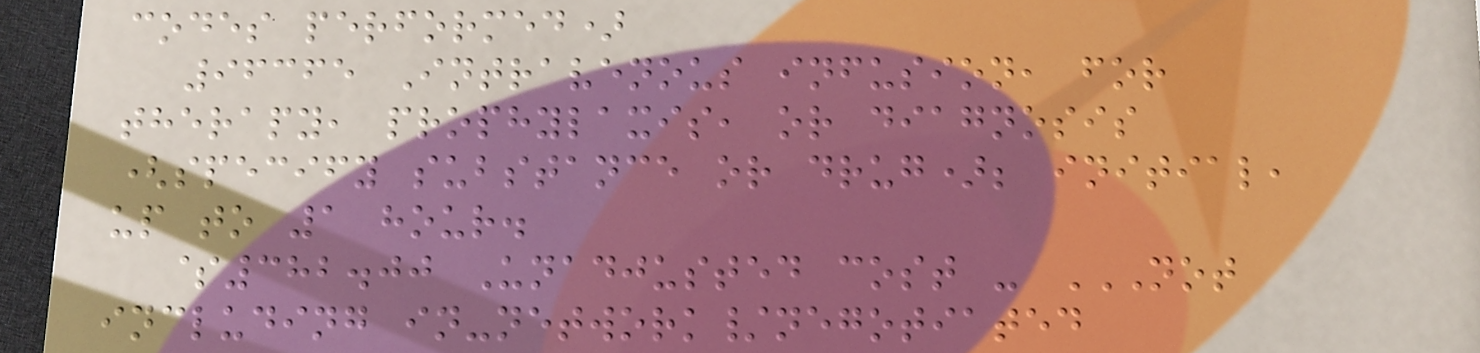codes performed)
96365 Intravenous infusion, for
therapy, prophylaxis, or diagnosis
(specify substance or drug); initial,
up to 1 hour.
$382.00 Unadjusted cost - NOT
INCLUDING IN-NETWORK/NEGOTIATED
